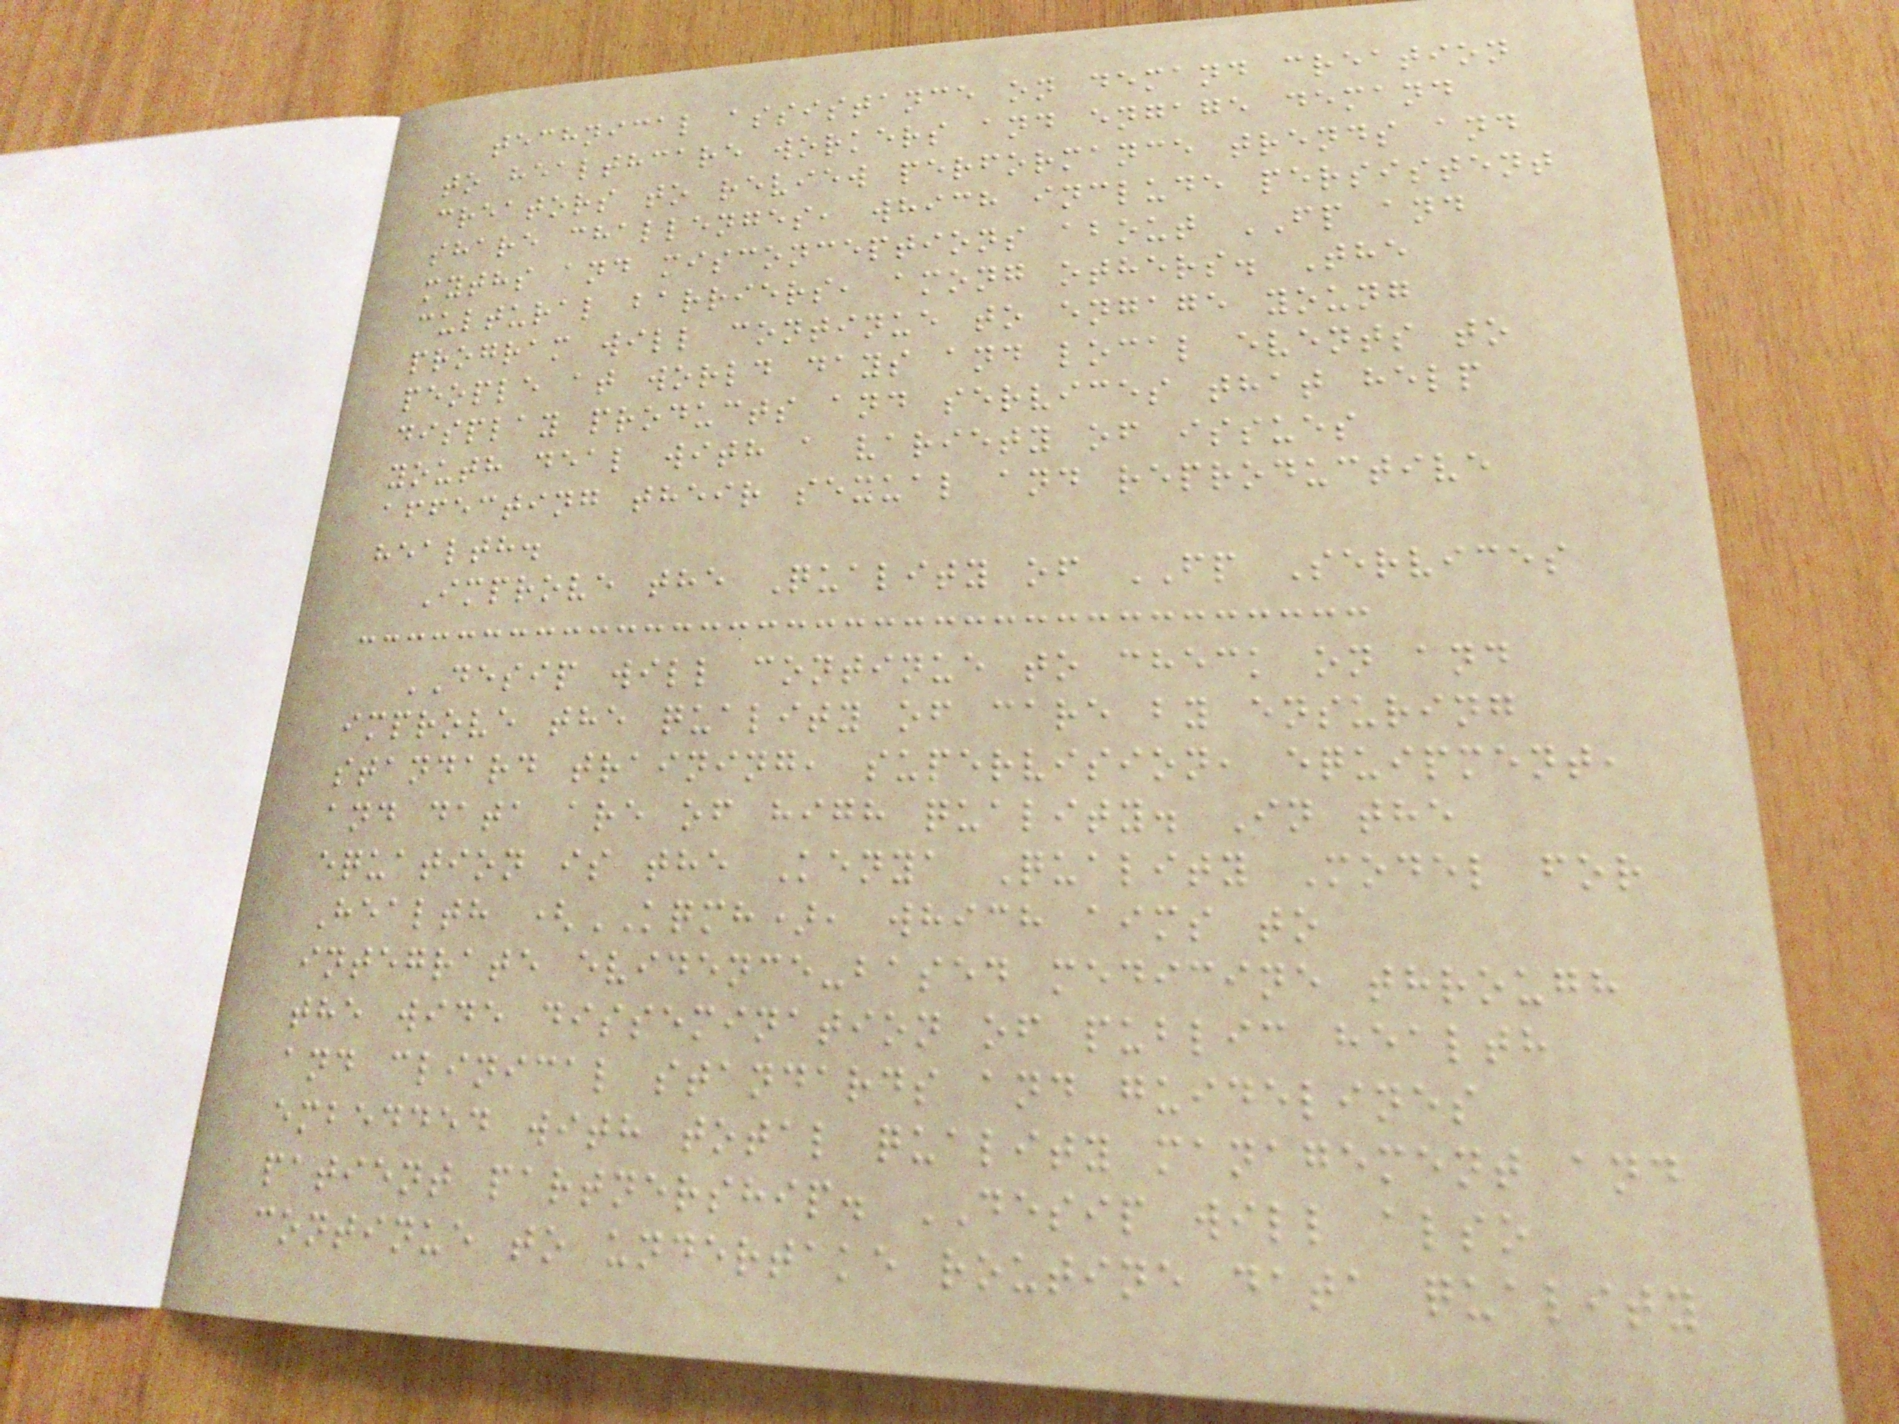technical assistance on demand creation
to healthcare workers and engage demand
creators to review performance trends and
share challenges, which include persistent
myths and misconceptions about FP and
cultural barriers, among others. The
program will continue to engage young
people at world days and local events to
display products and services that help
youth deal with a variety of issues
affecting their sexual and reproductive
health.
Improve the Quality of FP Services
DESIP will continue to check on and
improve the quality of care by ensuring
standard training, supervision, equipment,
and data are of high quality. In the
equation is the Kenya Quality Model for
Health (KQMH), which aims to
integrate evidence-based medicine through
the wide dissemination of public health
and clinical standards and guidelines
embedded with total quality management and
patient partnership. DESIP will also
continue to undertake routine data quality
